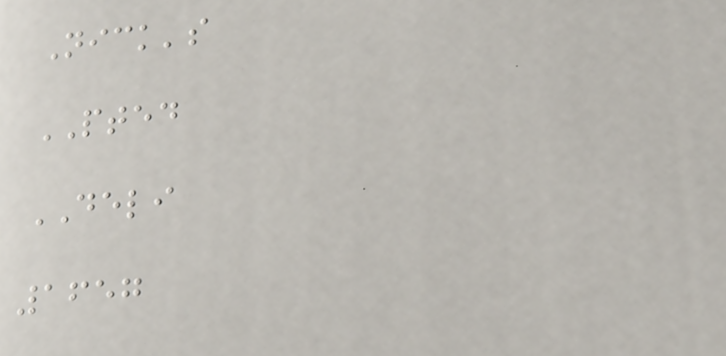Nick's
PTED
DELI
1657
